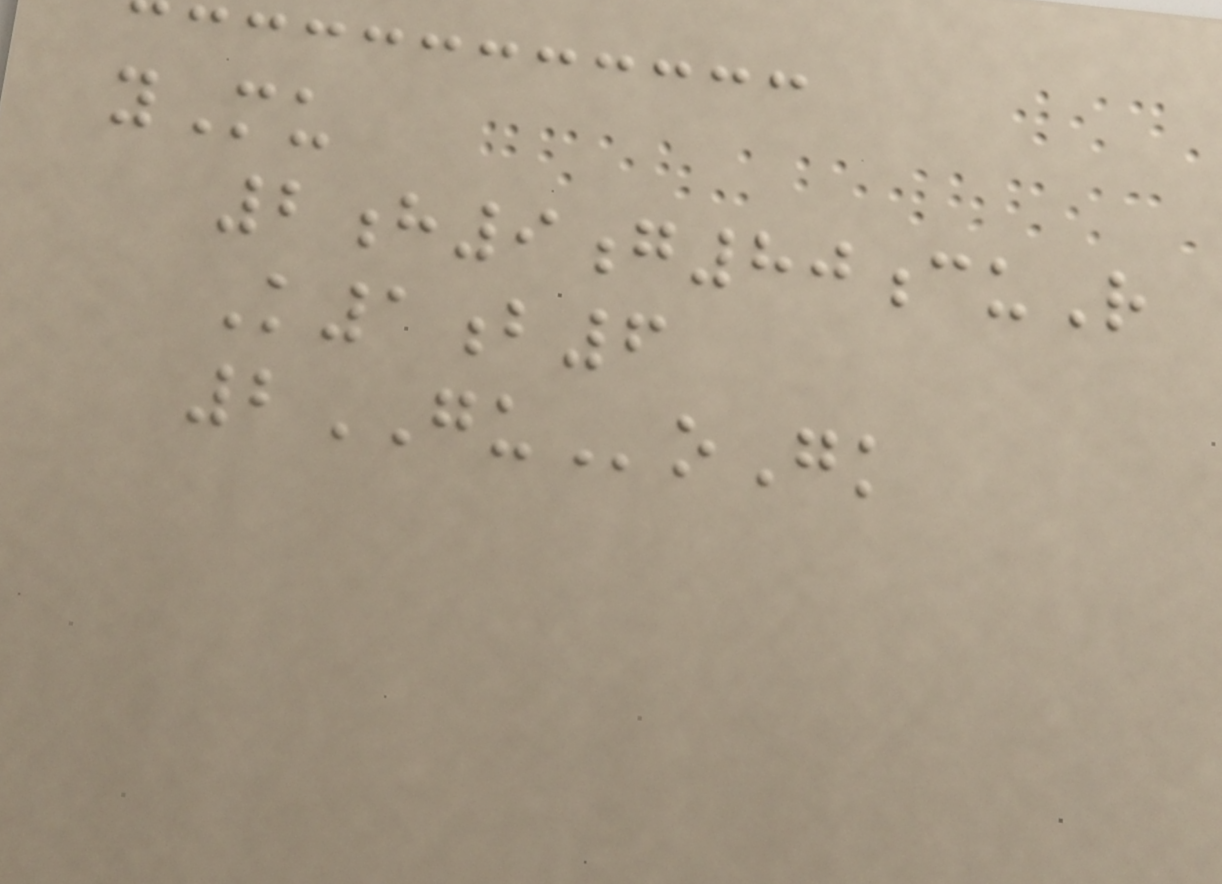yMu
2h9g80cuR
K1b6
2GUoGk
